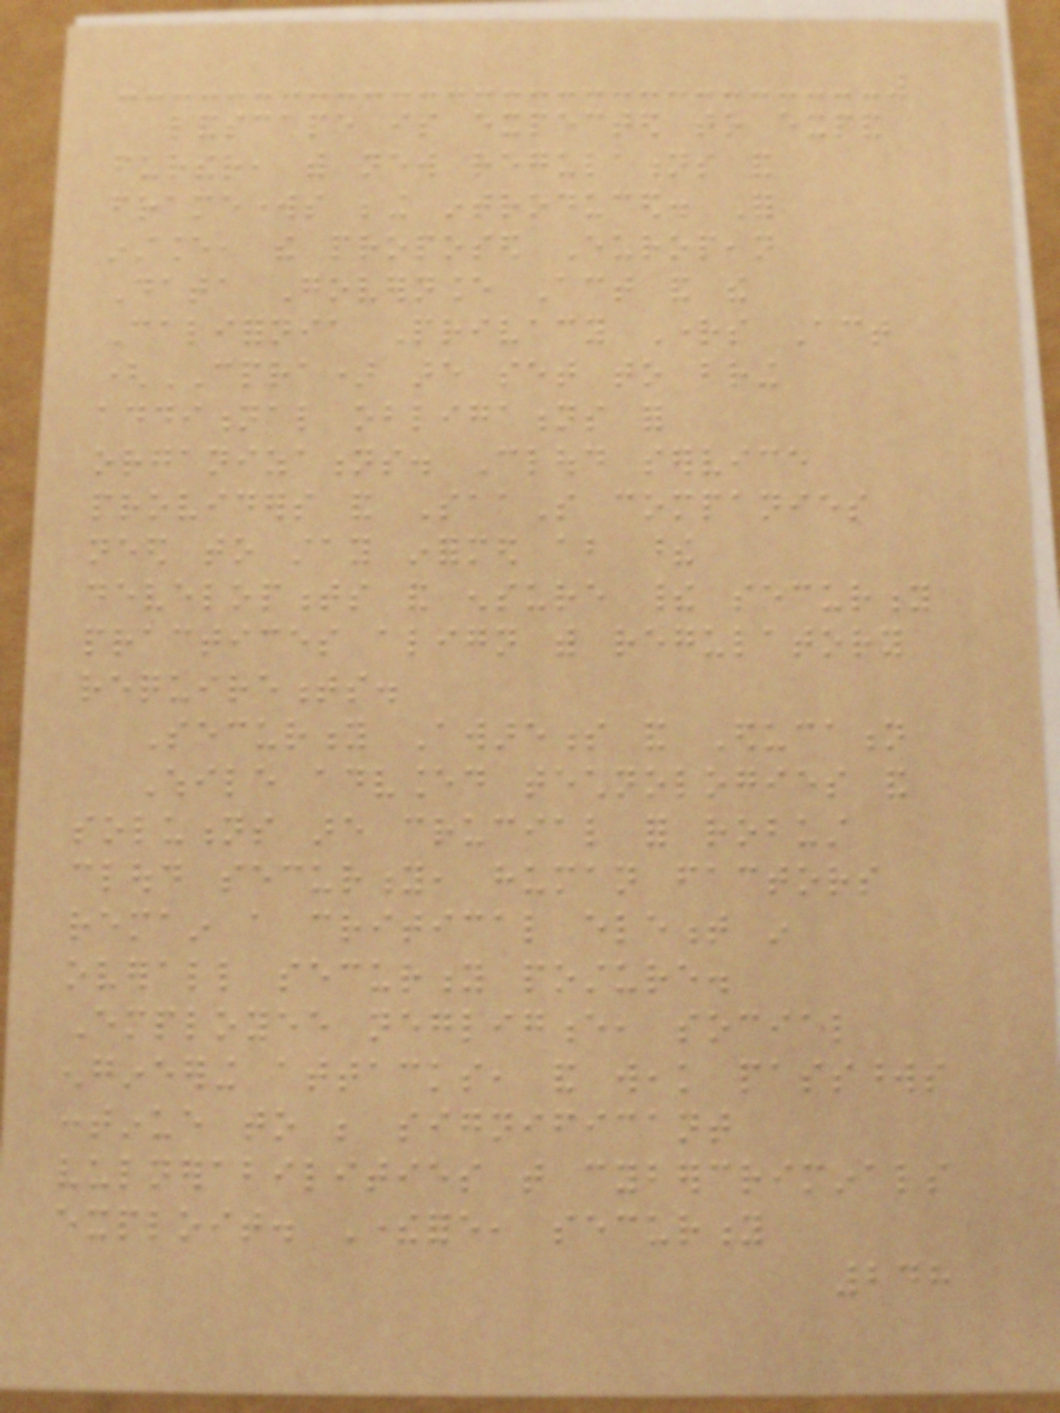landscape is expected to expand
further, with new regulations and
frameworks being introduced. For
instance, the proposed European
Data Governance Act and the
California Privacy Rights Act
(CPRA) are set to bring
additional obligations for
organizations. Cloud service
providers and SaaS companies
need to stay informed about these
developments and ensure their security
practices align with regulatory
requirements.
Security Awareness and Education
While advanced technologies and
solutions are crucial for robust
cloud security, human factors
remain a critical element in
overall security posture.
Employee negligence, social
engineering attacks, and weak passwords
continue to be significant
vulnerabilities that cybercriminals
exploit. Therefore, security
248
